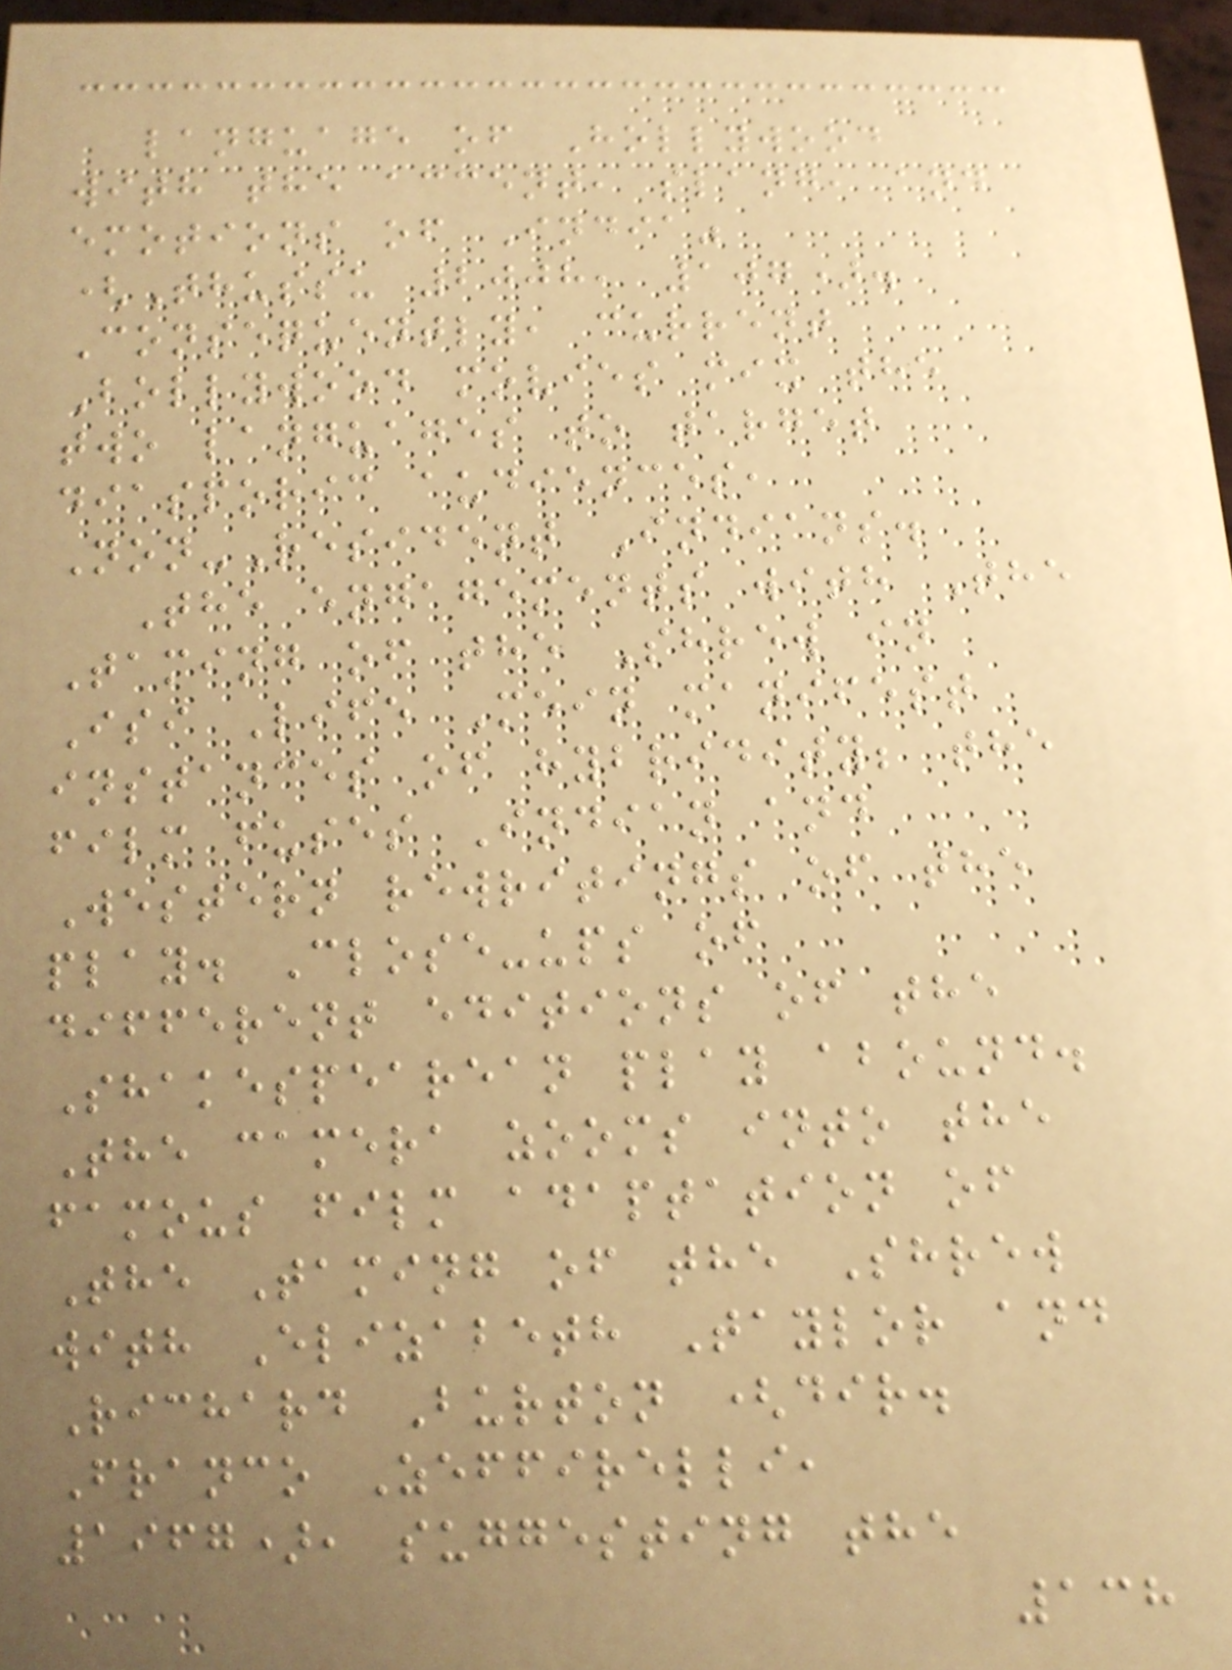language of Hollywood
with the accent, slang, and
emotions of India"
(Thussu 2008, 107).
Consequently, current
Bollywood movies mix the
two languages to target
diasporic audiences,
Non-Resident Indians.
The engagements with The
Taming of the Shrew in
Isi Life Mein manifest
instances of hybridity; the
film fuses Indian and
Western rewritings of the
play. Close-ups of
different editions of the
Shakespearean play abound.
The camera zooms into the
famous film adaptation of
The Taming of the Shrew
with Elizabeth Taylor and
Richard Burton (dir.
Franco Zeffirelli,
1967), suggesting the
138
